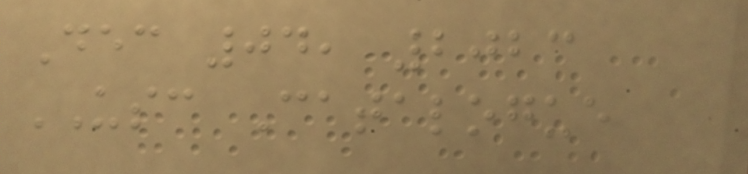Dec 04, 2023
USC Catalogue
